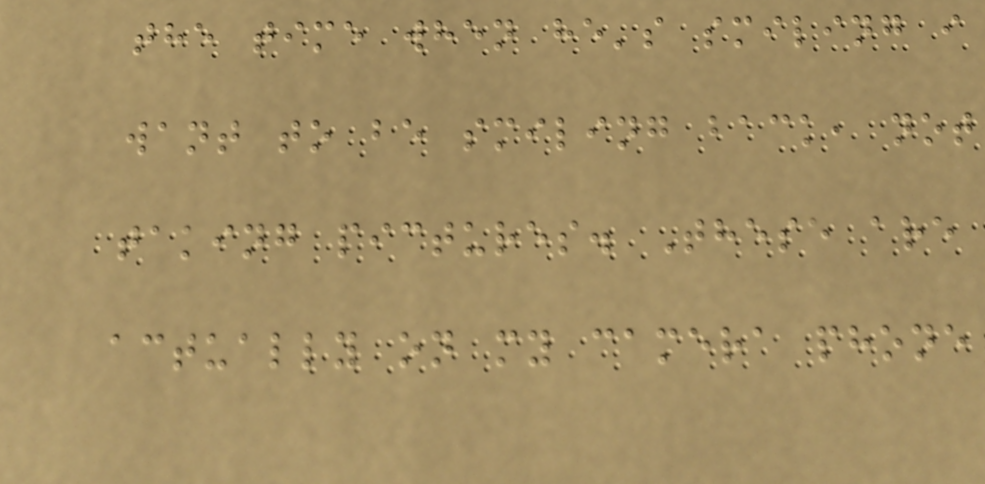the time when he's smiling i
want to be smiling back, not
taking pictures. These are
actually on my camera phone
